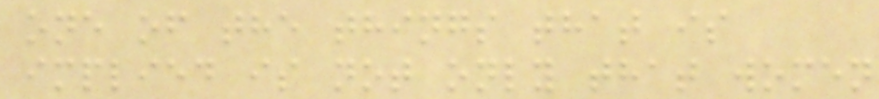one of the things that is
implied is not only that women
